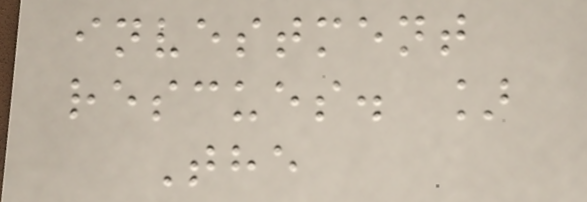investment
rescues. ]
The
